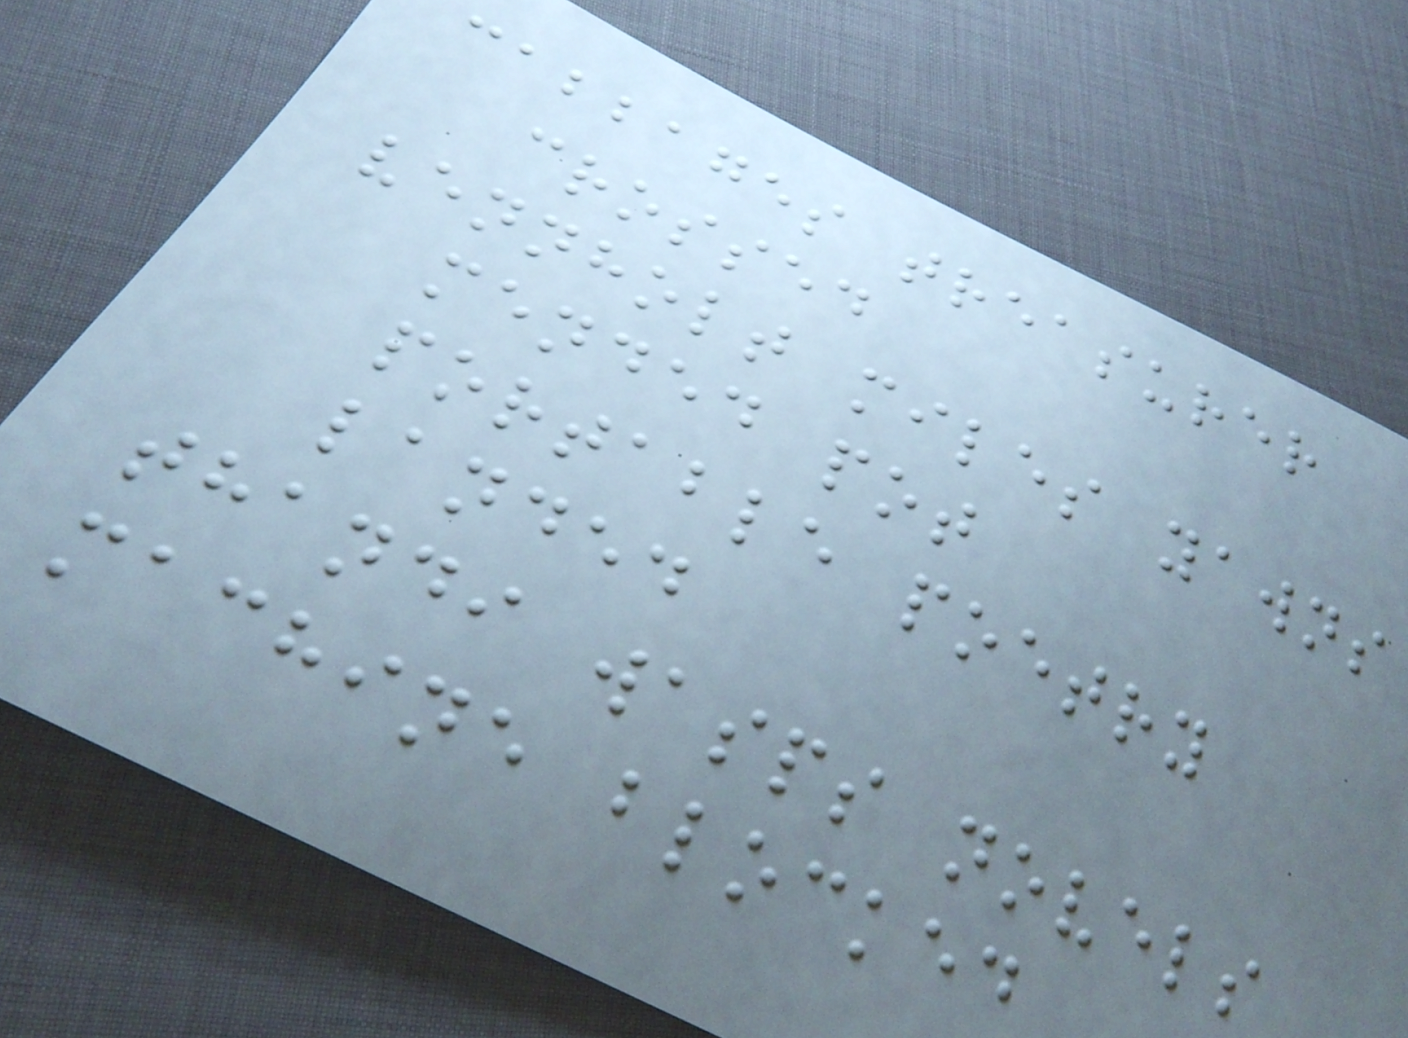cabbages treasurer
crossed
vennholt miles yawns
mended pot
portable poetry
landed
thandi wasps novels
machine blocked
